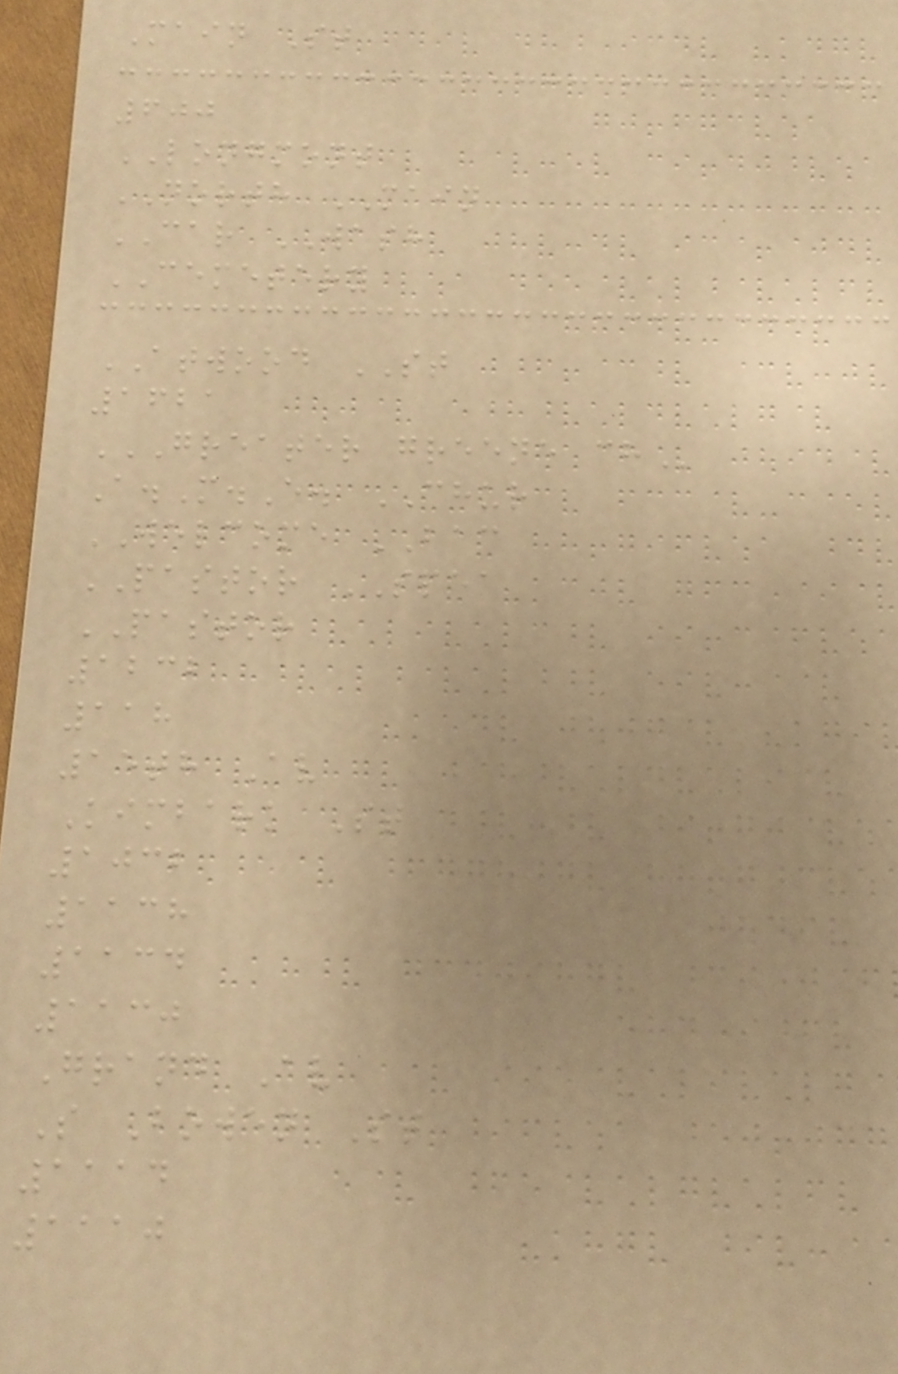Main St
600
LONGMONT
NORTH MAIN
CAR WASH
CEMETERY
ATWOOD ST
1621
GREATER GREENE CH
A.M.E. CHUR
WELCOME BAC
PASTOR SPEA
PASTOR
1232
118
15th Av
Kimbark St
1032
1138
1134
1130
Grand Av
S Bowen St
1114
1110
